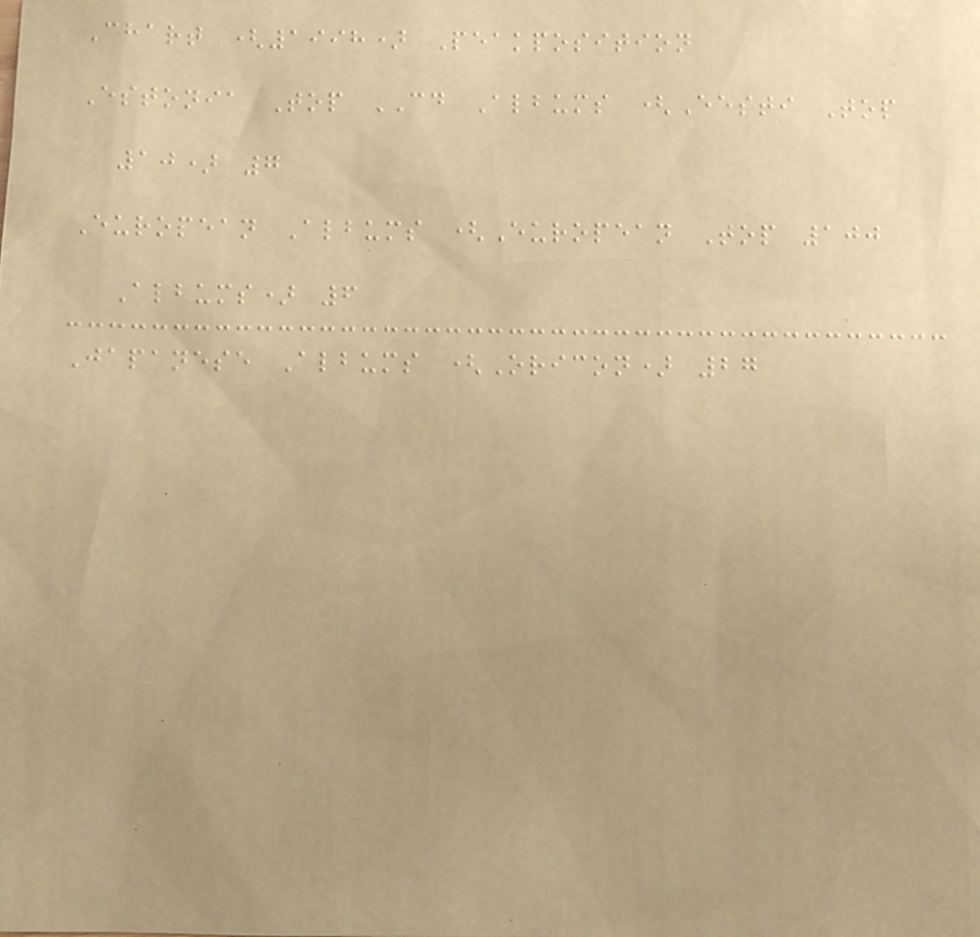Chart (1998) Peakposition
Estonia Top CD Albums (Eesti Top
10) 7
European Albums (European Top 100
Albums) 6
Japanese Albums (Oricon) 27
